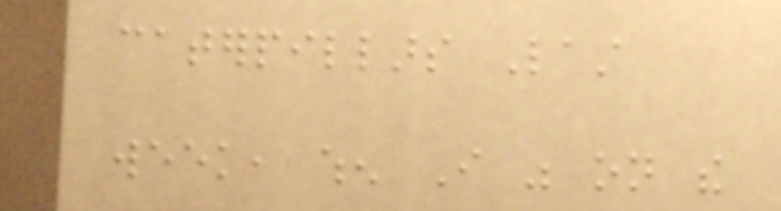caterpillars Last
week, when I was on the
